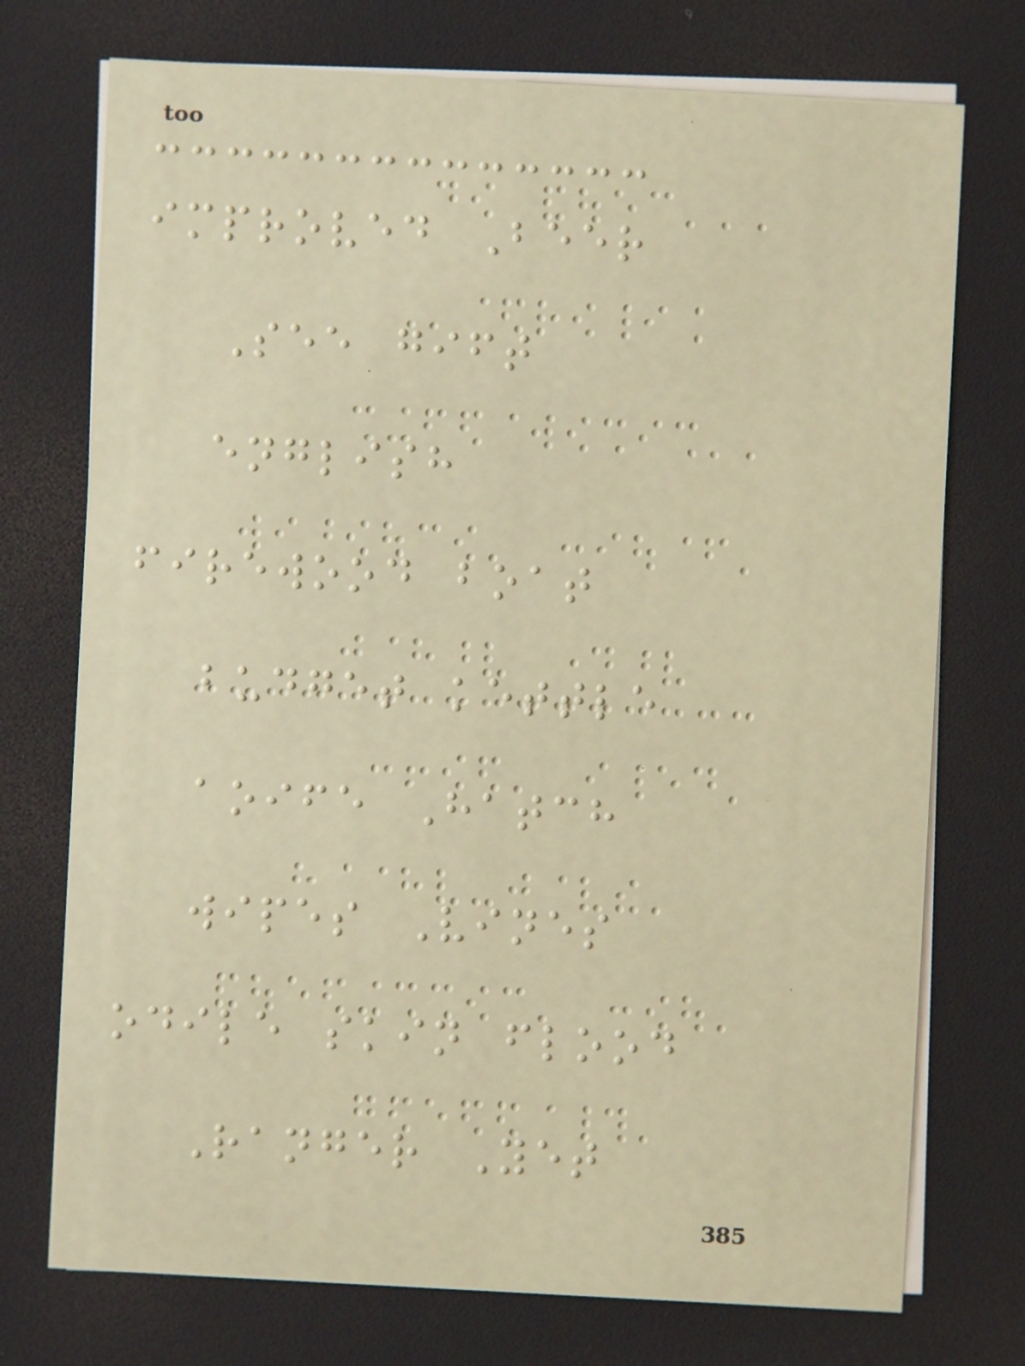improved Beer
See gift
english
firewood boat
budget kettle
aoife Hatch
wipes Vines
odile skin flood
Ranger Yet
